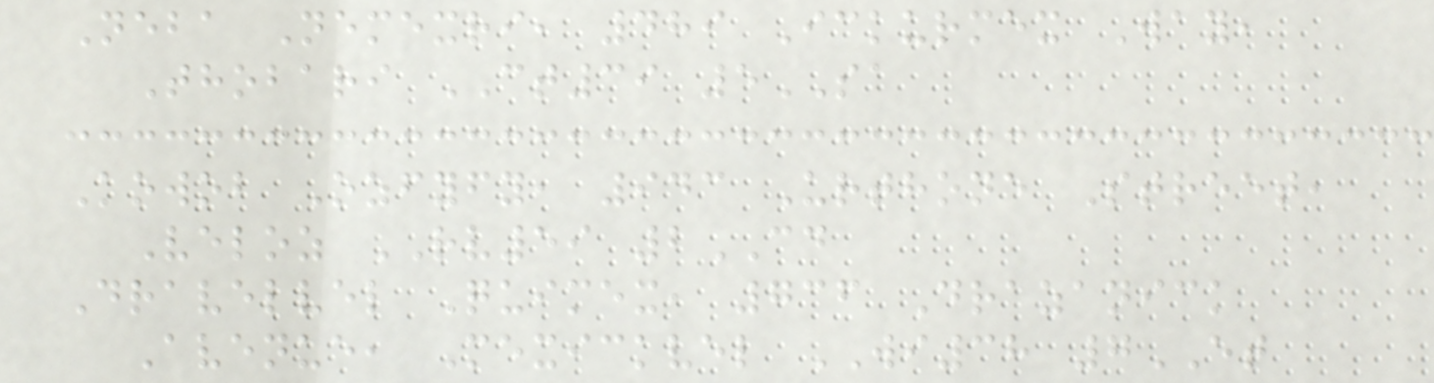Neba Nemexri, 489 Ickurmex Way,
Thobari CT39 5SA
Kowob Ozfyfy, 943 Urthone Street,
Veloz RV59 2CD
Dravelvel Quimex, 736 Drazanick
Avenue, Mexickvel WI38 7ET
